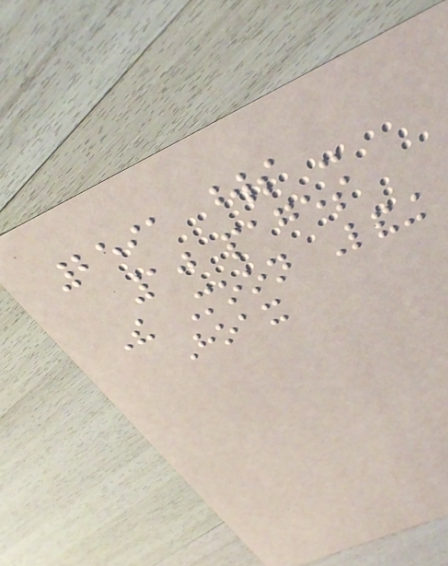2591 words -
10 pages
The Moon Landing
Hoax
